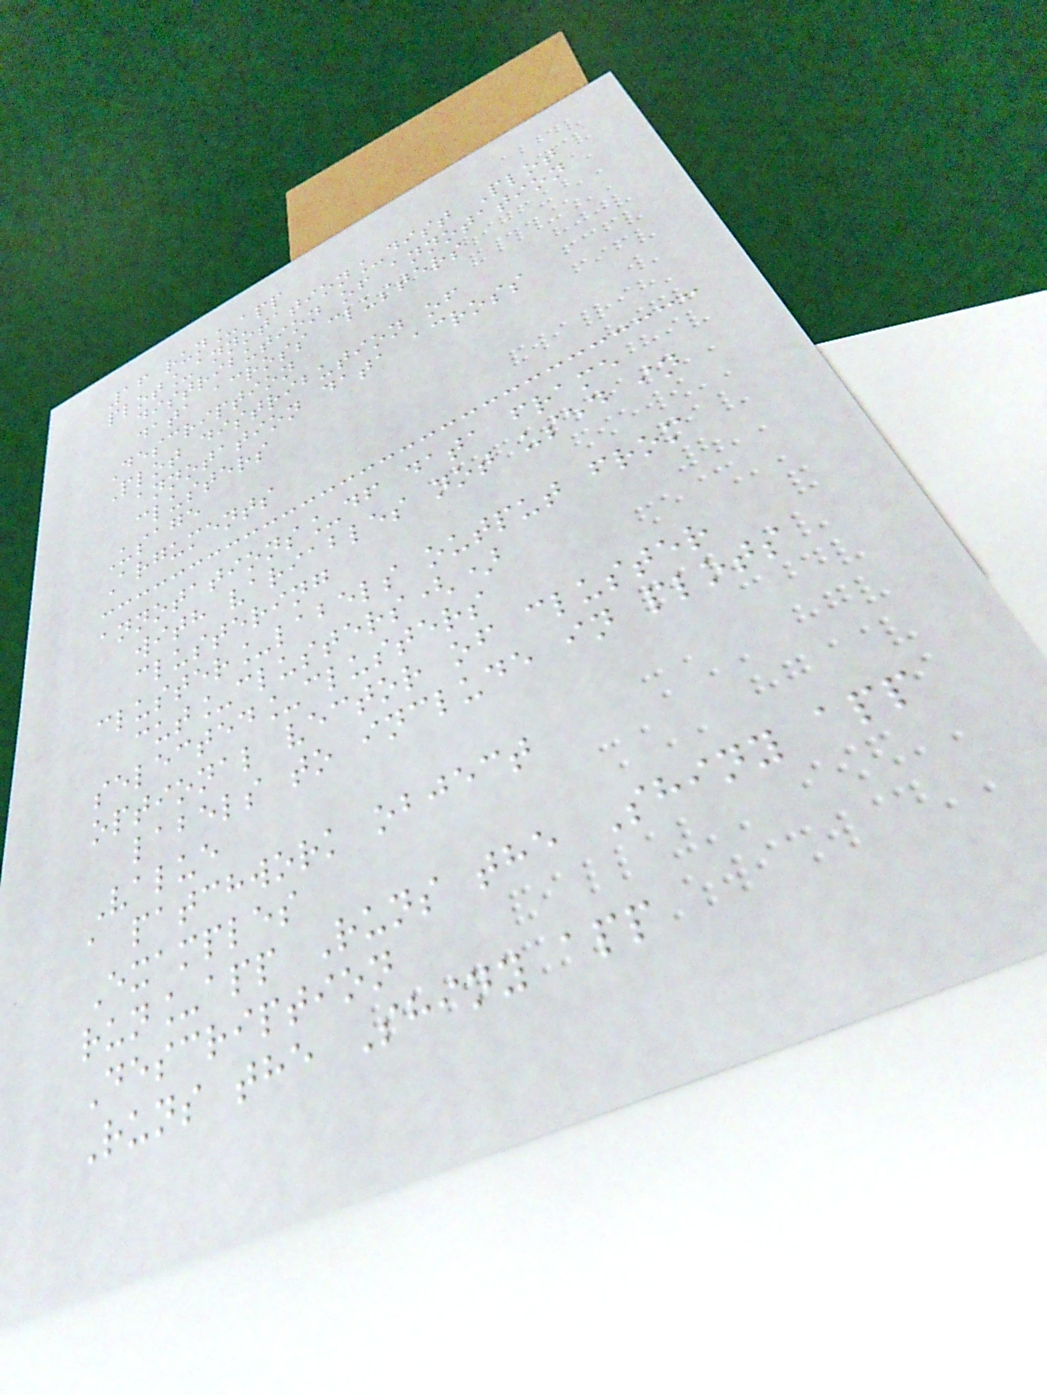16 run_app
plot_annotation_dist Plot
distribution of annotation
data across clusters
Description
Plot distribution of
annotation data across
clusters
Usage
Arguments
annotations_df data frame
with variables not used in
clustering
cluster_labels output from
cut_clusters()
selected_clusters
optional vector of cluster
labels to include in plots
Value
a patchwork object
Examples
run_app Runs the Shiny app
Description
Runs the Shiny app
